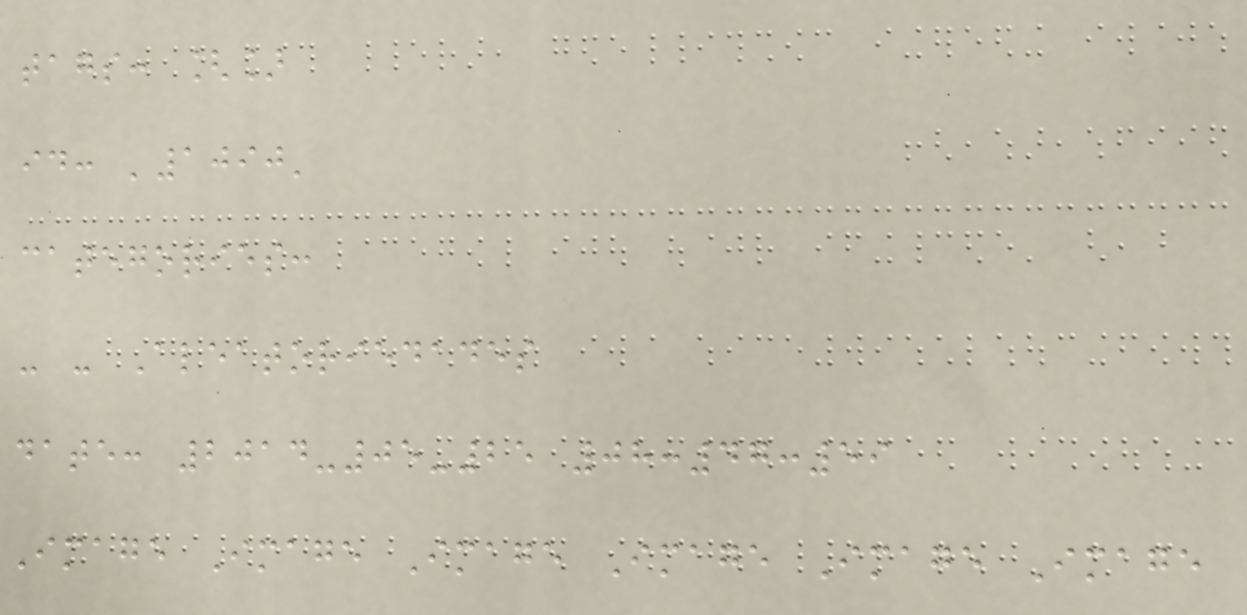tags: []
id: '1090'
categories:
- - Aleatoriedades
date: 2014-05-25 08:47:59
Image Image Image Image Image Image
